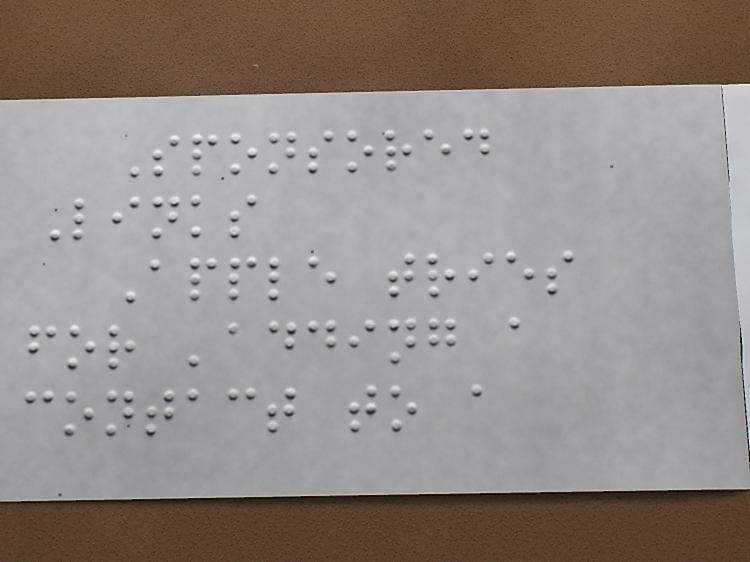Sponsored
Links
Apple tries
for 'adding a
contact to a
